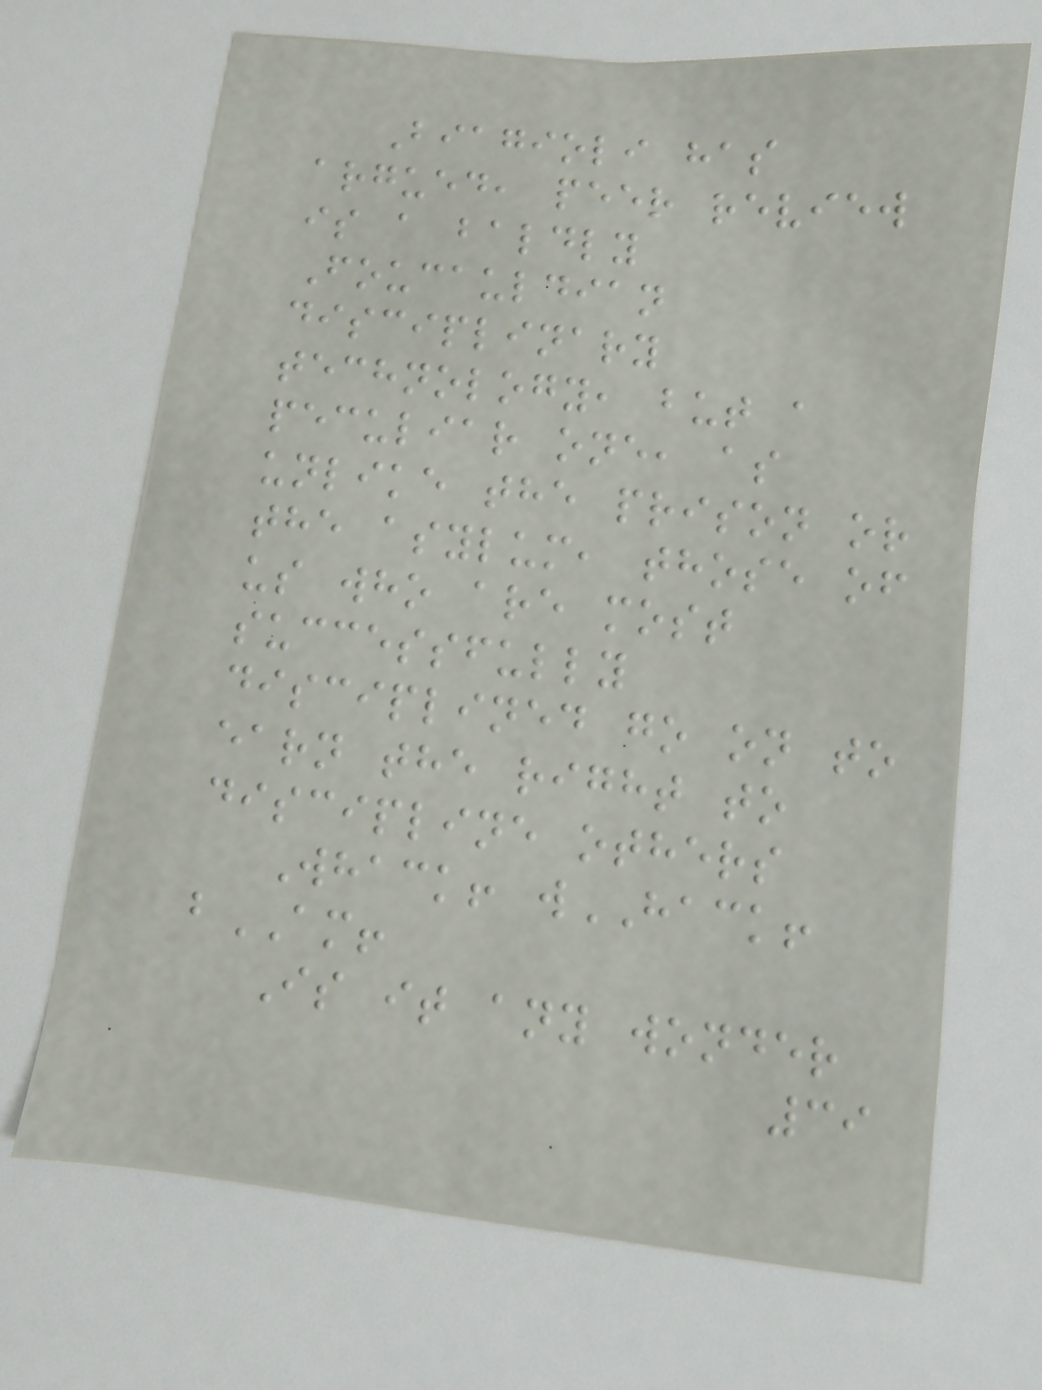Biagioli has
argued, peer review
is a baldly
Foucauldian
disciplinary
technology, but a
peculiar one, as
unlike the prison or
the asylum, those of
us who are most
successfully
disciplined go on to
earn the right to
discipline others
Whack! wHACK!
bAM!
Is it any wonder
39
